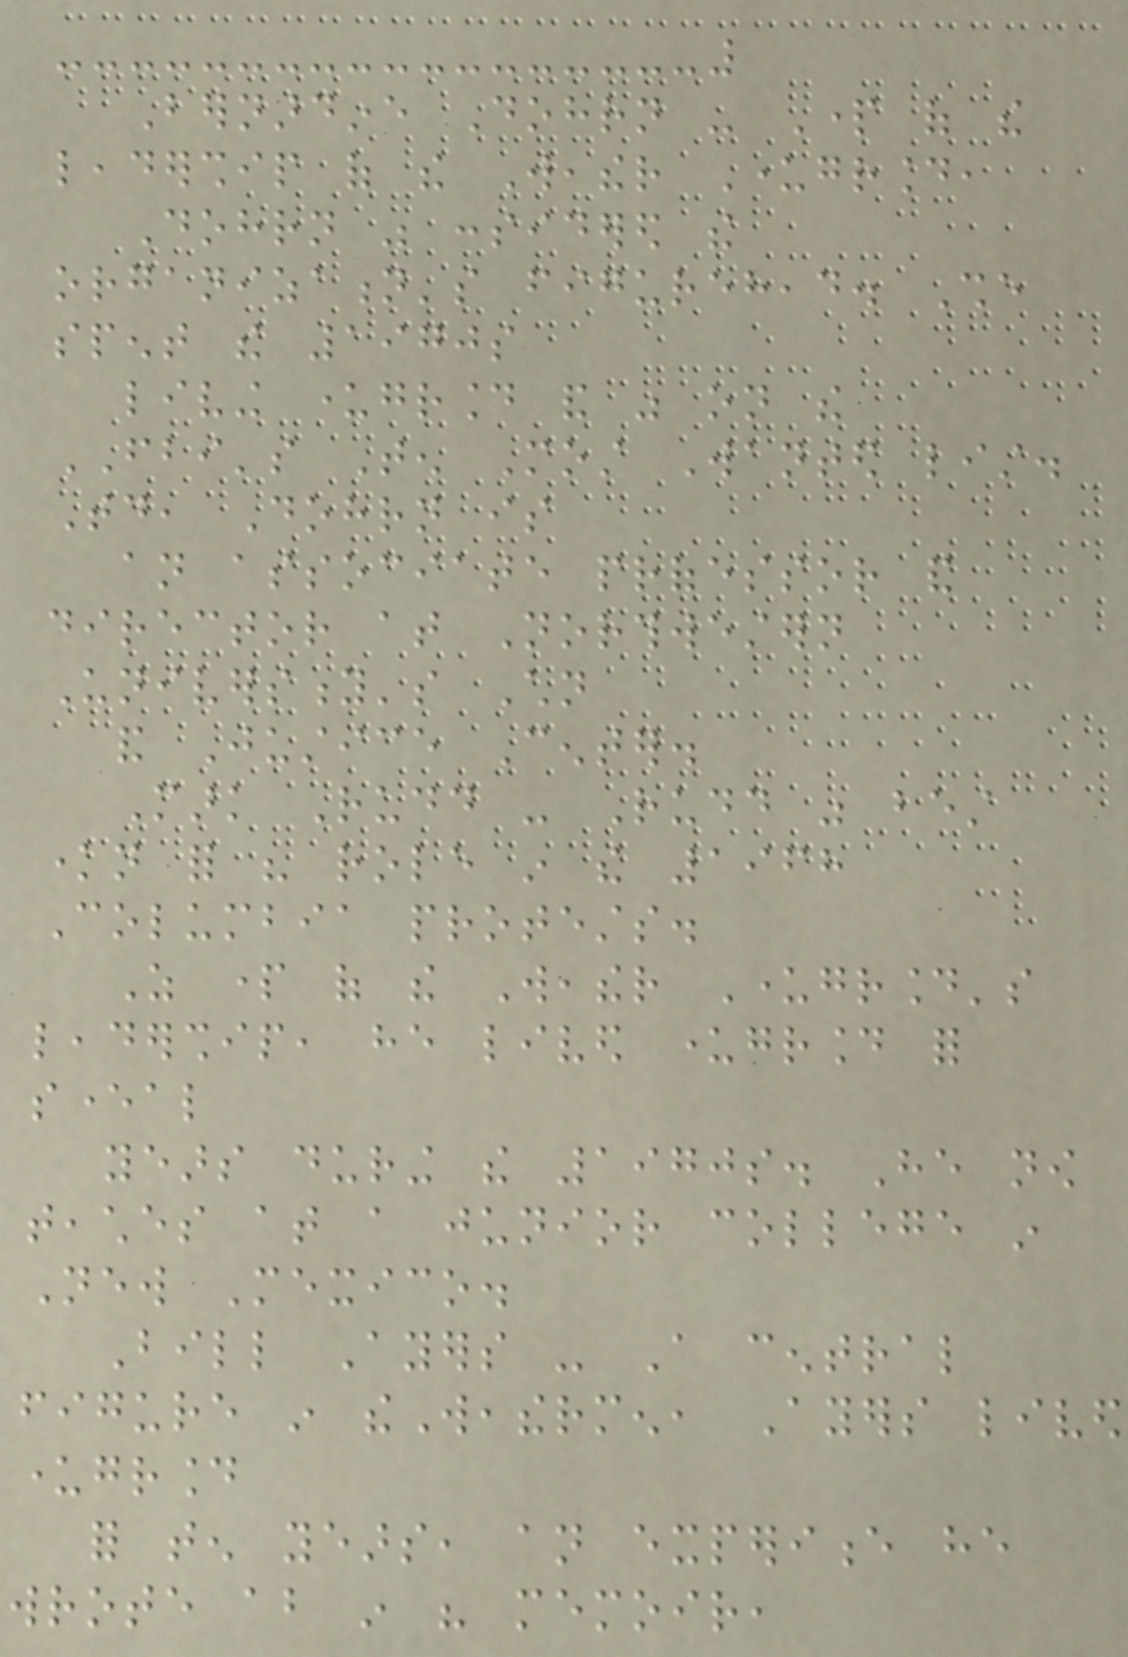Bernardine Dohrn - Part of the
leadership of the Weather Underground,
Dohrn was considered the
organization's figurehead. She
spent the 1970s
living underground and was on the
FBI's Ten Most Wanted list.
Today, Dohrn is
an associate professor and
director at Northwestern
University's Children
and Justice Center.
Mark Rudd - Rudd was best
known for his role in the 1968
Columbia protests.
As part of the Weather Underground's
leadership, he lived underground for
several
years during the 1970s. He now
teaches at a junior college in
New Mexico.
Bill Ayers - A central
figure in theWeathermen, Ayers lived
underground
for ten years, an experience he
wrote about in his memoir,
